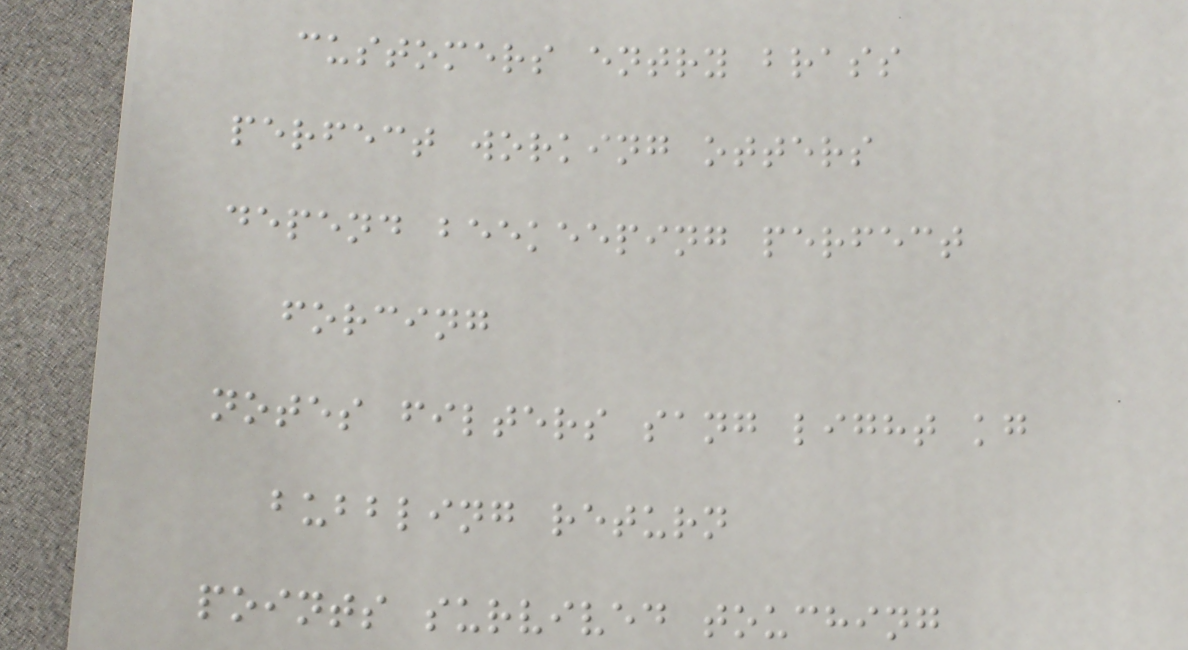customers entry brass
perfect working otters
depend beekeeping perfect
forcing
notes filters sang light kg
bubbling return
points survived touching
